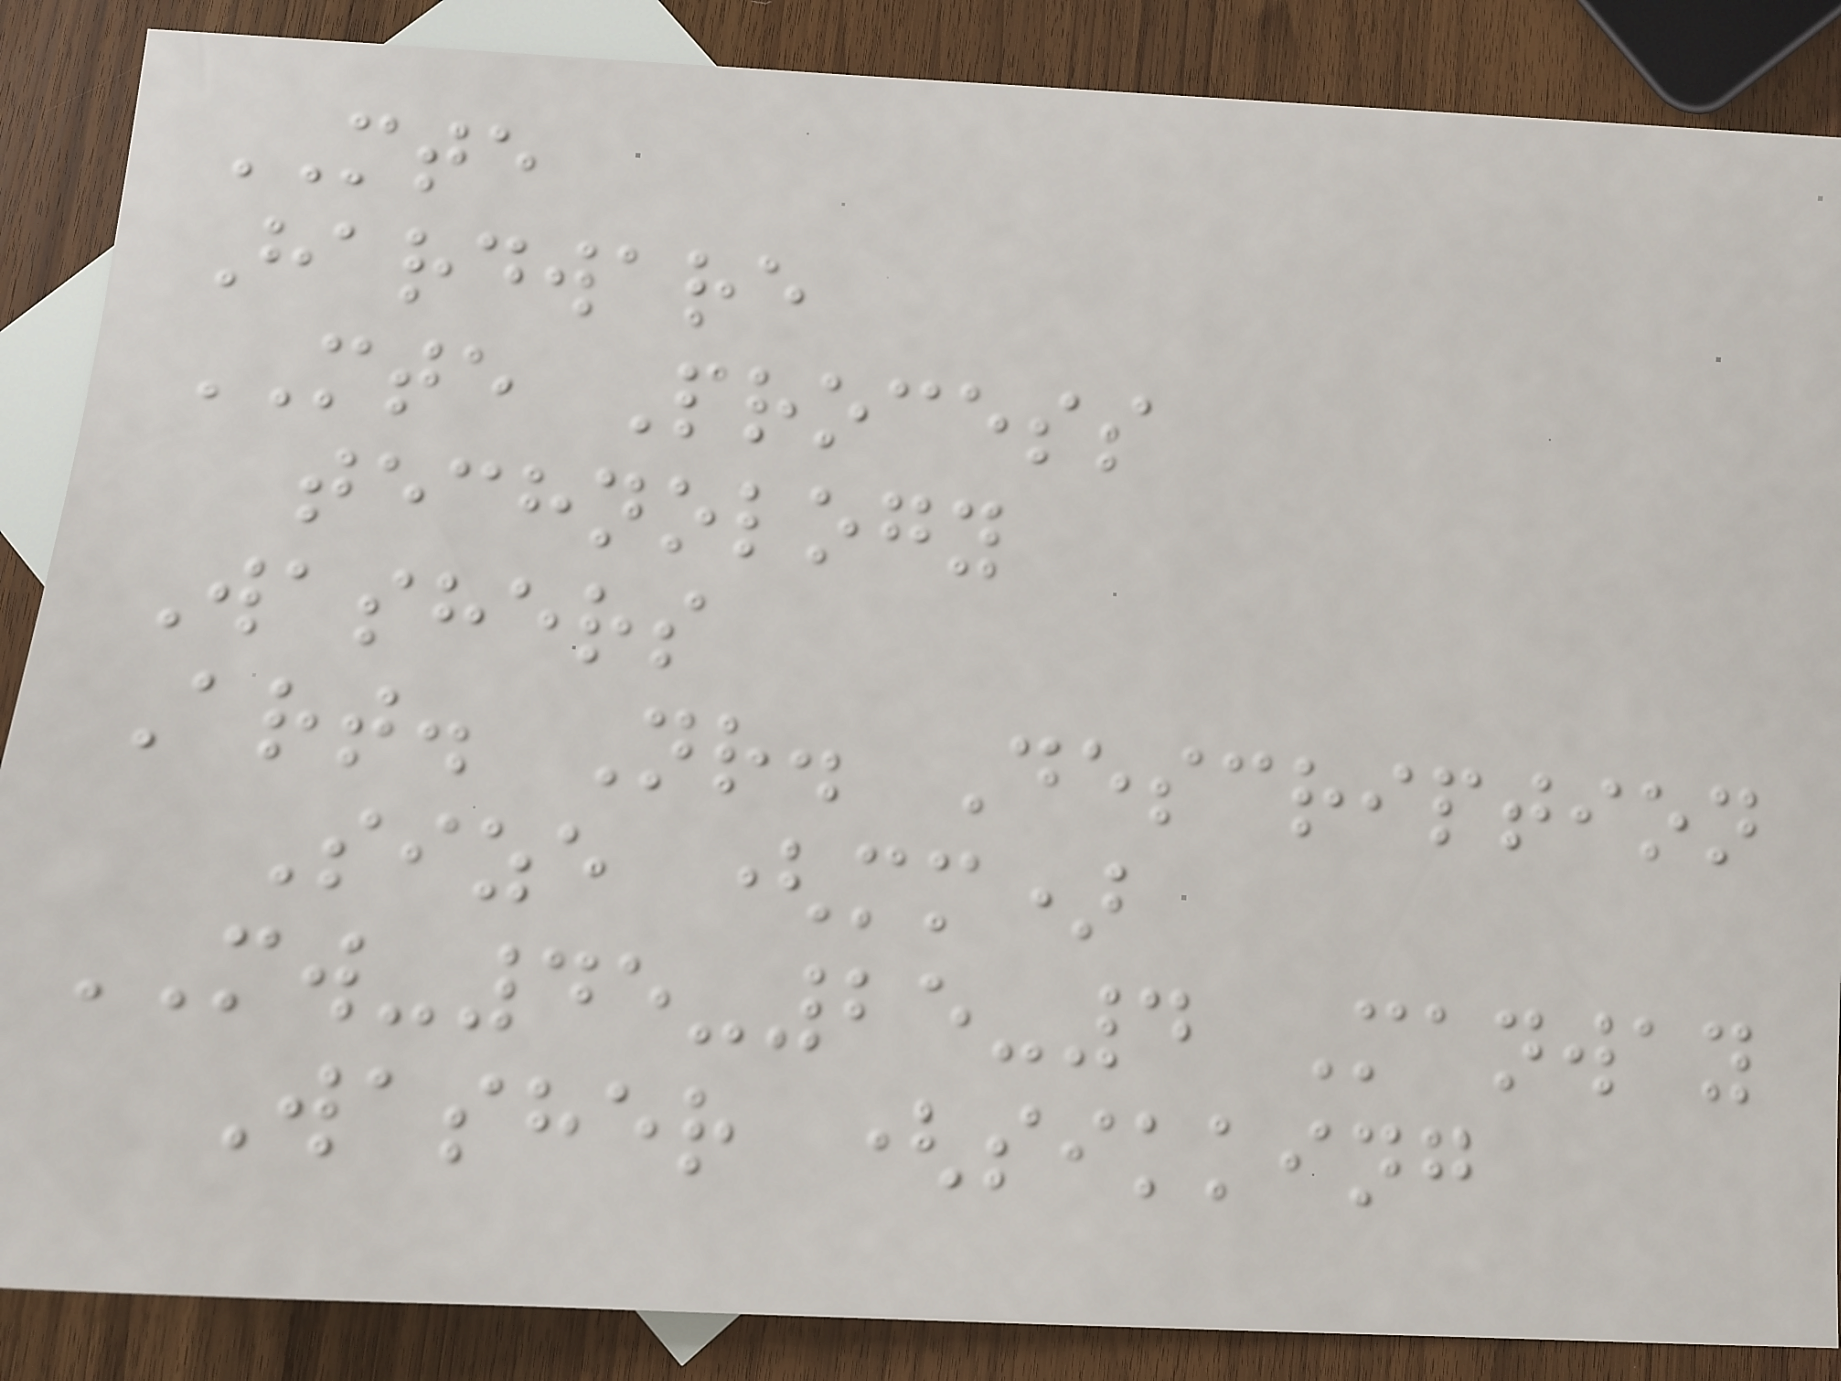MTE
Hardware
MTE Process
technology
Washers
Art. Nr. Description
Size (mm)
MW-45-25-4 Manway
Washer (sikking
